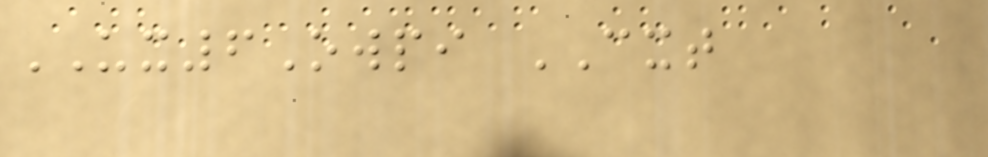UX6Owpi CXT
